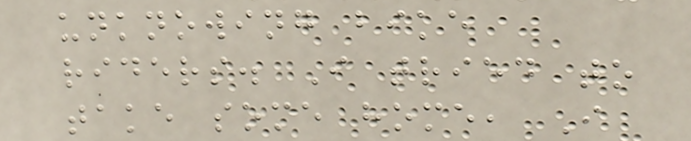unknowing bike
riders. I tried to
take some home, I
